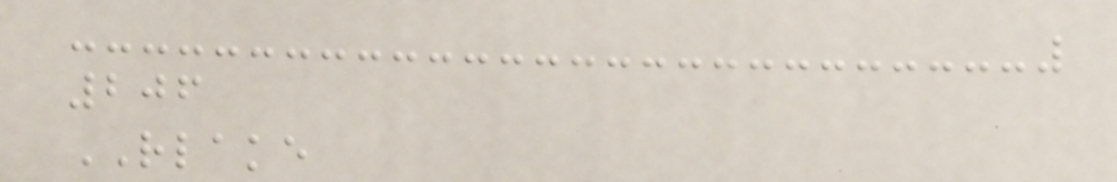206
RLAKE
